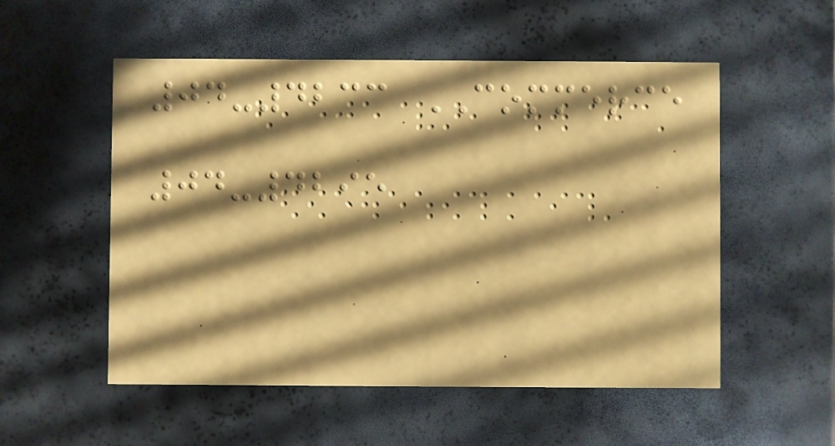04-4233 COMMERCE
04-4295
